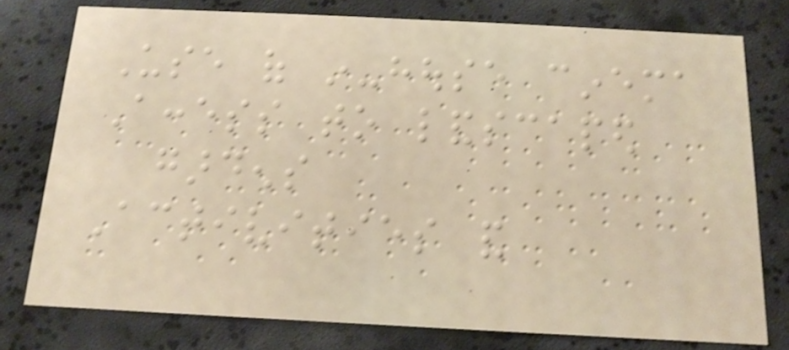Use of in-house cinema
Access to landscaped
gardens
Activities and
